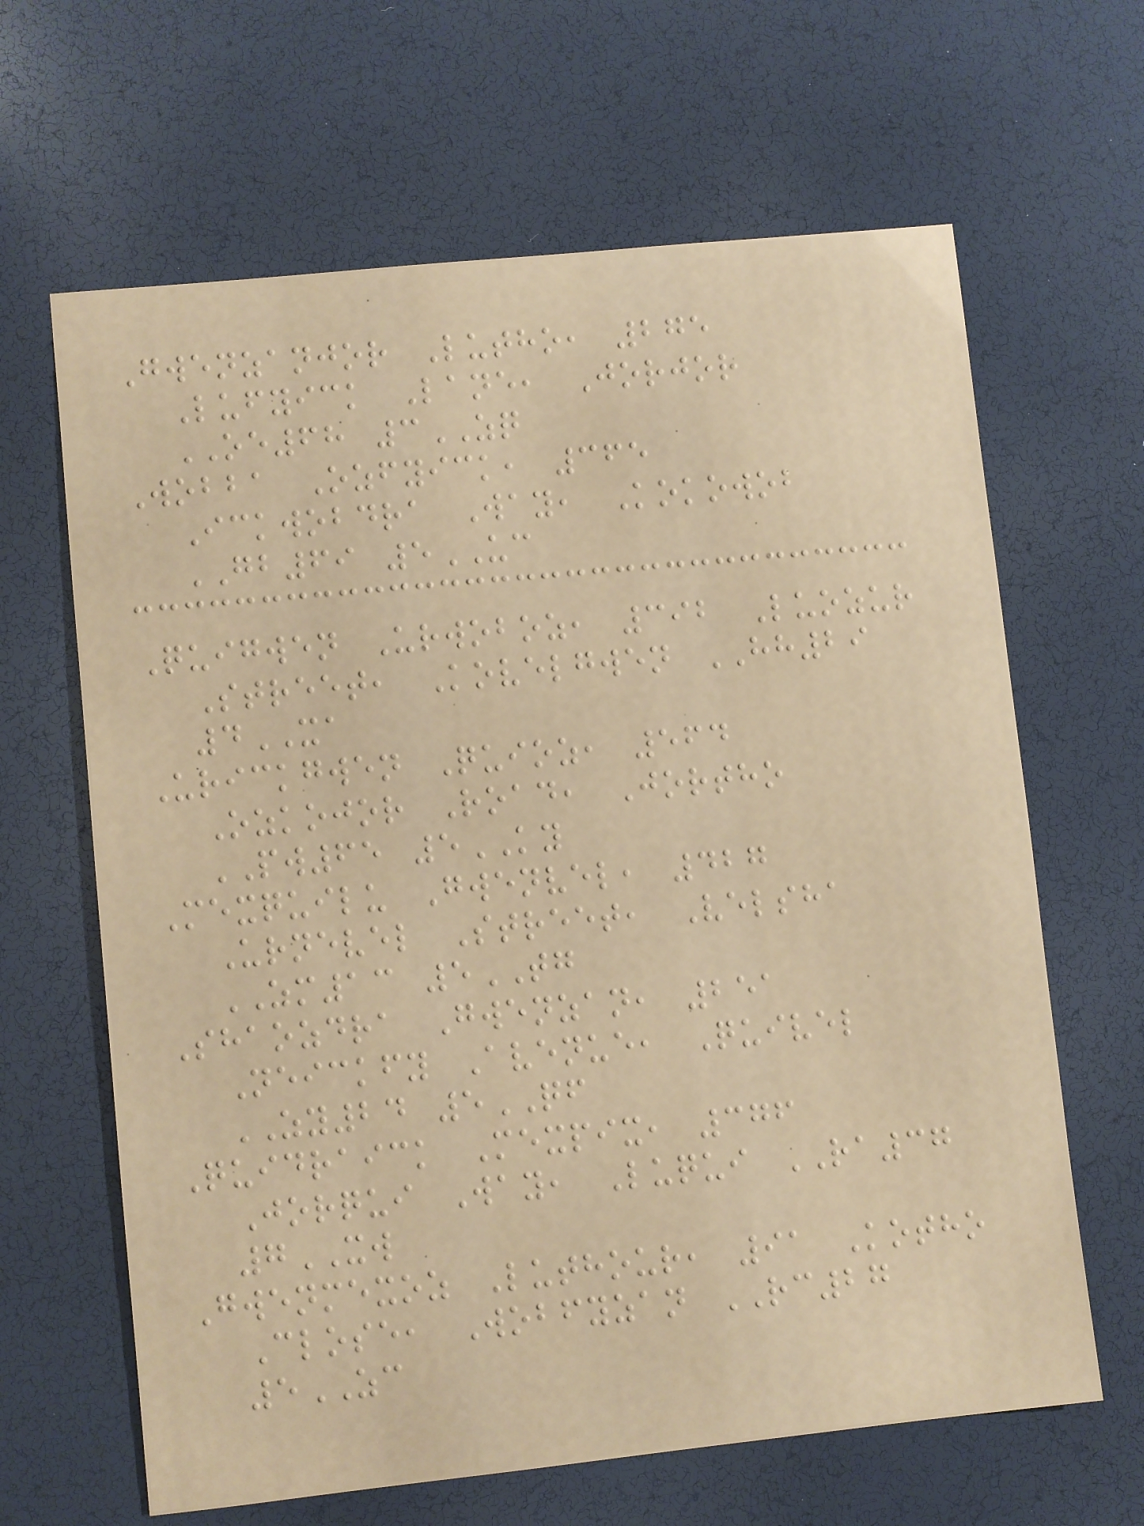Gwenzanjor Lutho, 275
Lufyick Lane, Jorjor
OE68 3ZQ
Wobba Ozfyick, 365
Ickwobdra Way, Kokowob
GB69 5UC
Quigwen Urwoboz, 392 Luozur
Street, Kovelgwen HH29
4XA
Urickgwen Quioz, 564
Ozkojor Road, Jortho
PW65 5KY
Mexquilu Gwenvel, 427
Urnevel Street, Velsha
ZM13 5TG
Shaozdra Gwenzan, 251
Neickfy Avenue, Quivel
ZY24 5QF
Quidraick Mexpix, 376
Jorqui Way, Luqui RA37
7XW
Gwenmexoz Luthour, 91 Kotho
Close, Wobfyzan RC27
5ZC
